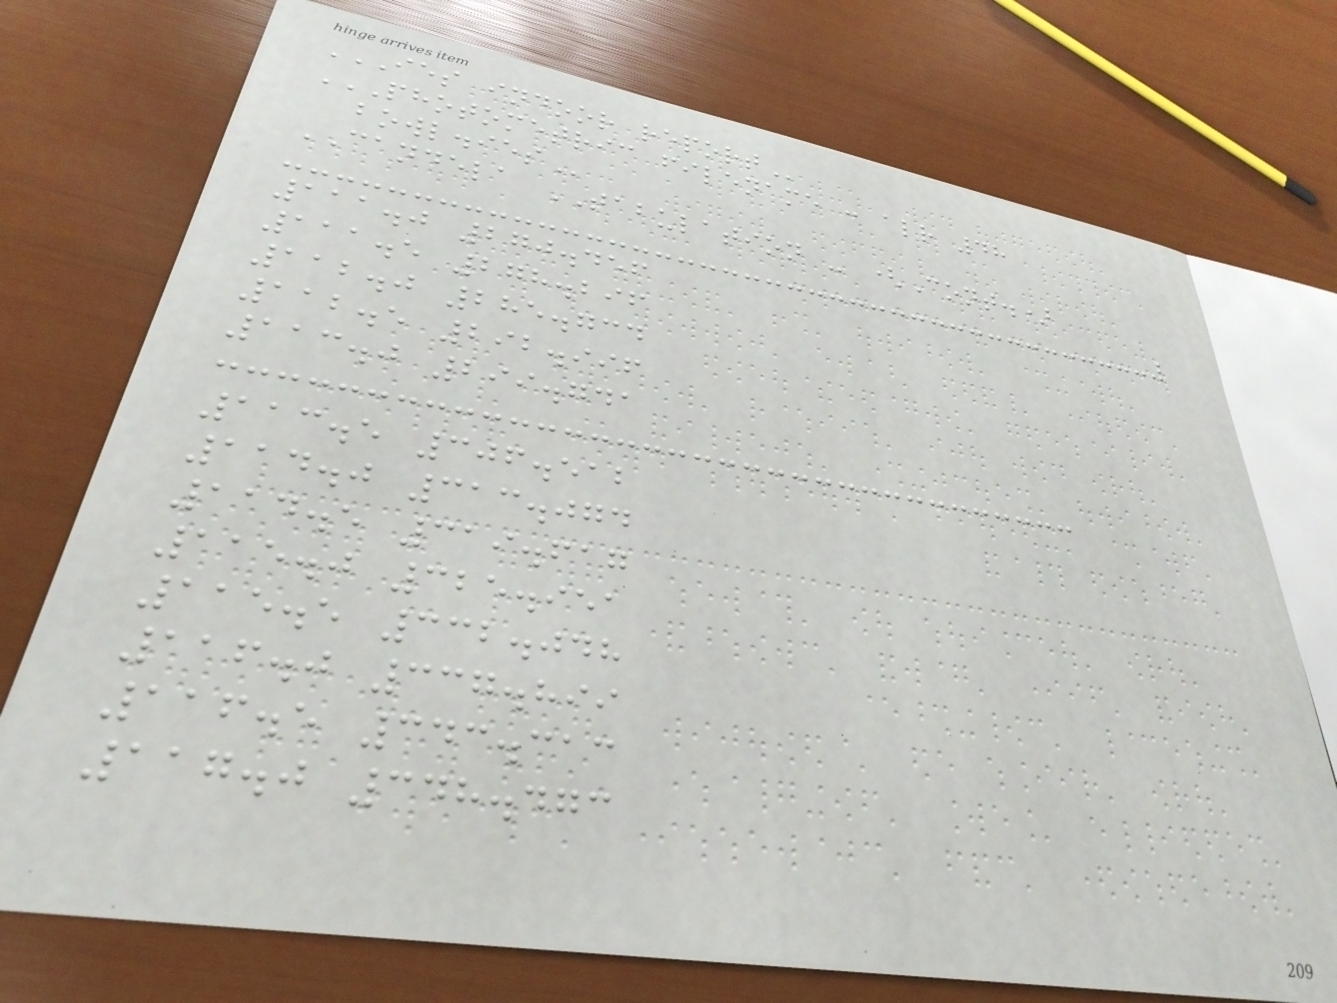IES INDOOR REPORT
PHOTOMETRIC FILENAME : ALR 48
BOWL.IES
CANDELA TABULATION - (Cont.)
111.0 270.456
111.5 278.296
112.0 285.734
112.5 292.996
113.0 299.741
113.5 306.512
114.0 313.074
114.5 319.617
115.0 325.951
115.5 332.048
116.0 337.899
116.5 343.313
117.0 348.473
